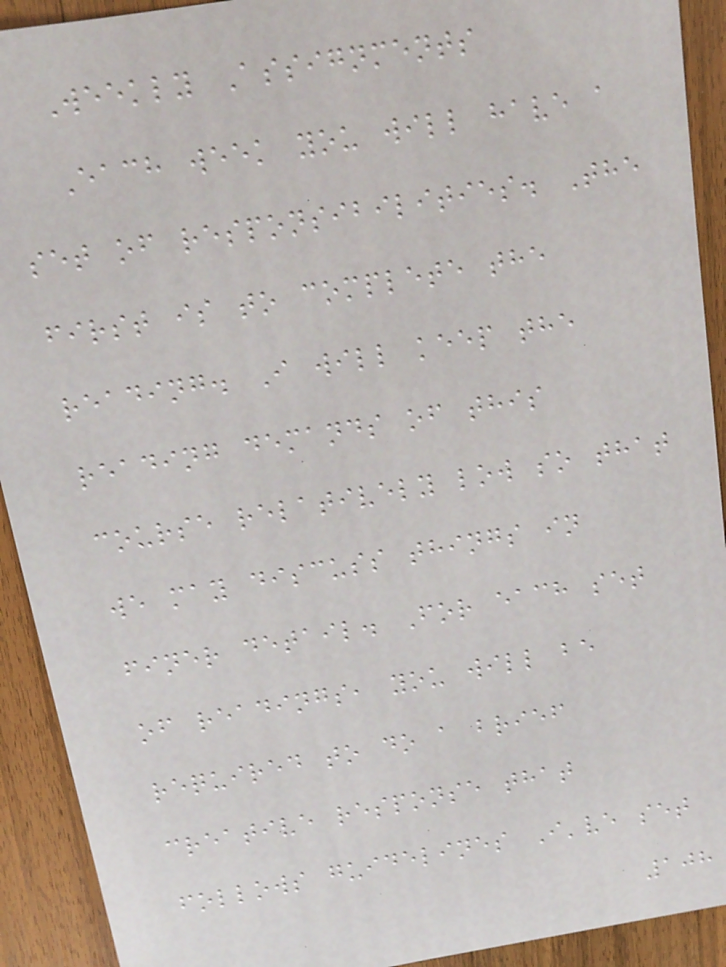Weekly Assignments
Each week you will have a
set of responsibilities. The
first is to complete the
reading. I will keep the
reading demands of this
course relatively low so that
we may discuss things in
finer detail. For each set
of readings, you will be
required to do a brief
creative response that
follows guidelines I've set
108
